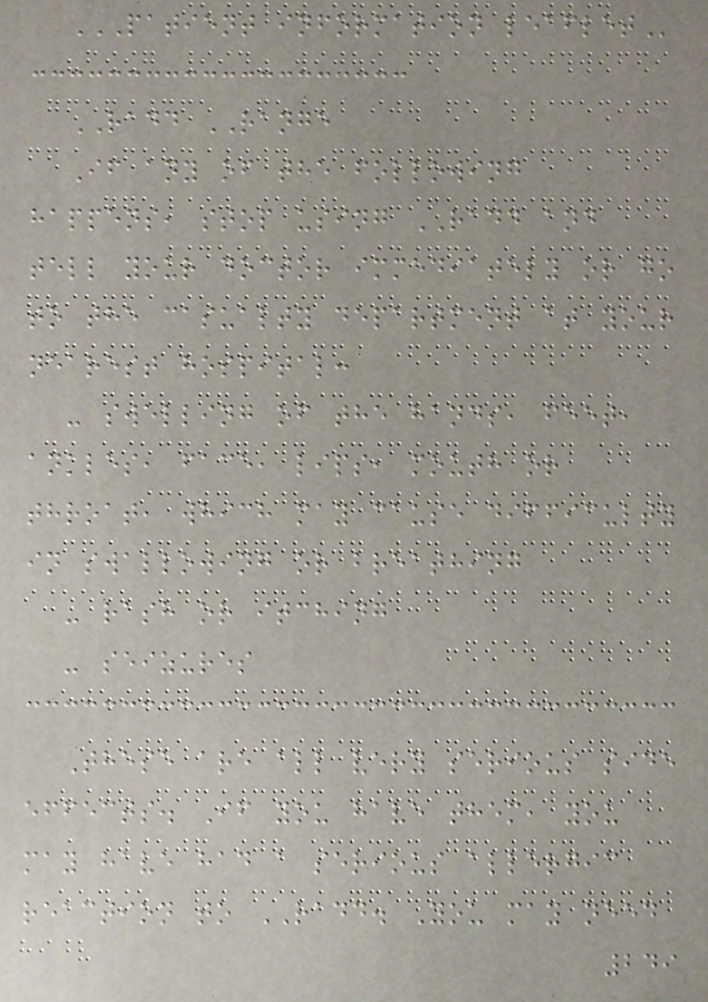PATIENT INFORMATION LEAFLET
RADD RANGE
If any of the following
happens, stop using RADD and
tell your doctor immediately or go
to the casualty department at your
nearest hospital:
- swelling of the hands, feet,
ankles, face, lips, mouth or
throat, which may cause difficulty
in swallowing or breathing
- rash or itching
- seizures
These are all very serious side
effects. If you have them, you
may have had a serious allergic
reaction to RADD. You may need
249
